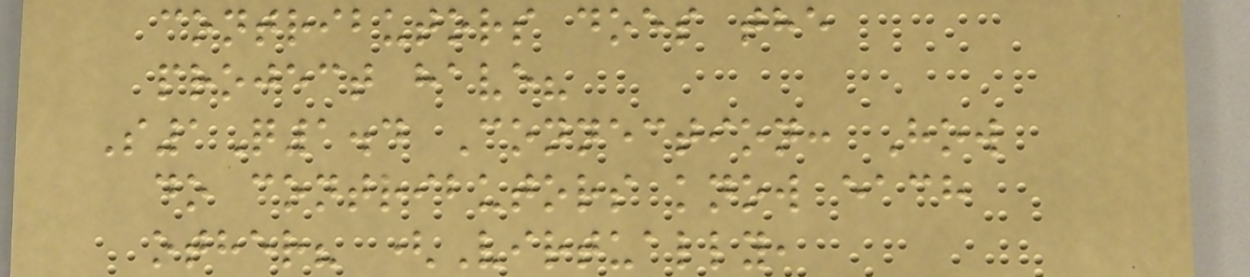contributors does the
project have?
S1Q1.4 Connection: How
do contributors know each
other? (Virtually,
